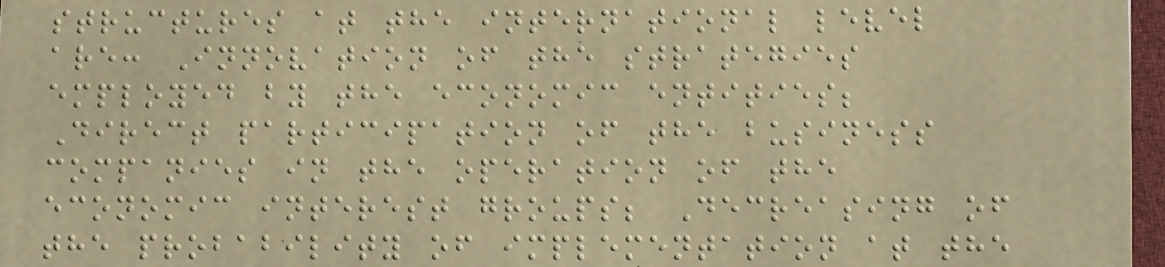structures at the international level
are: Innovation of the strategies
employed by the economic entities;
Direct participation of the business
companies in the operation of the
economic interest groups; Decreasing of
the probability of implementation at the
